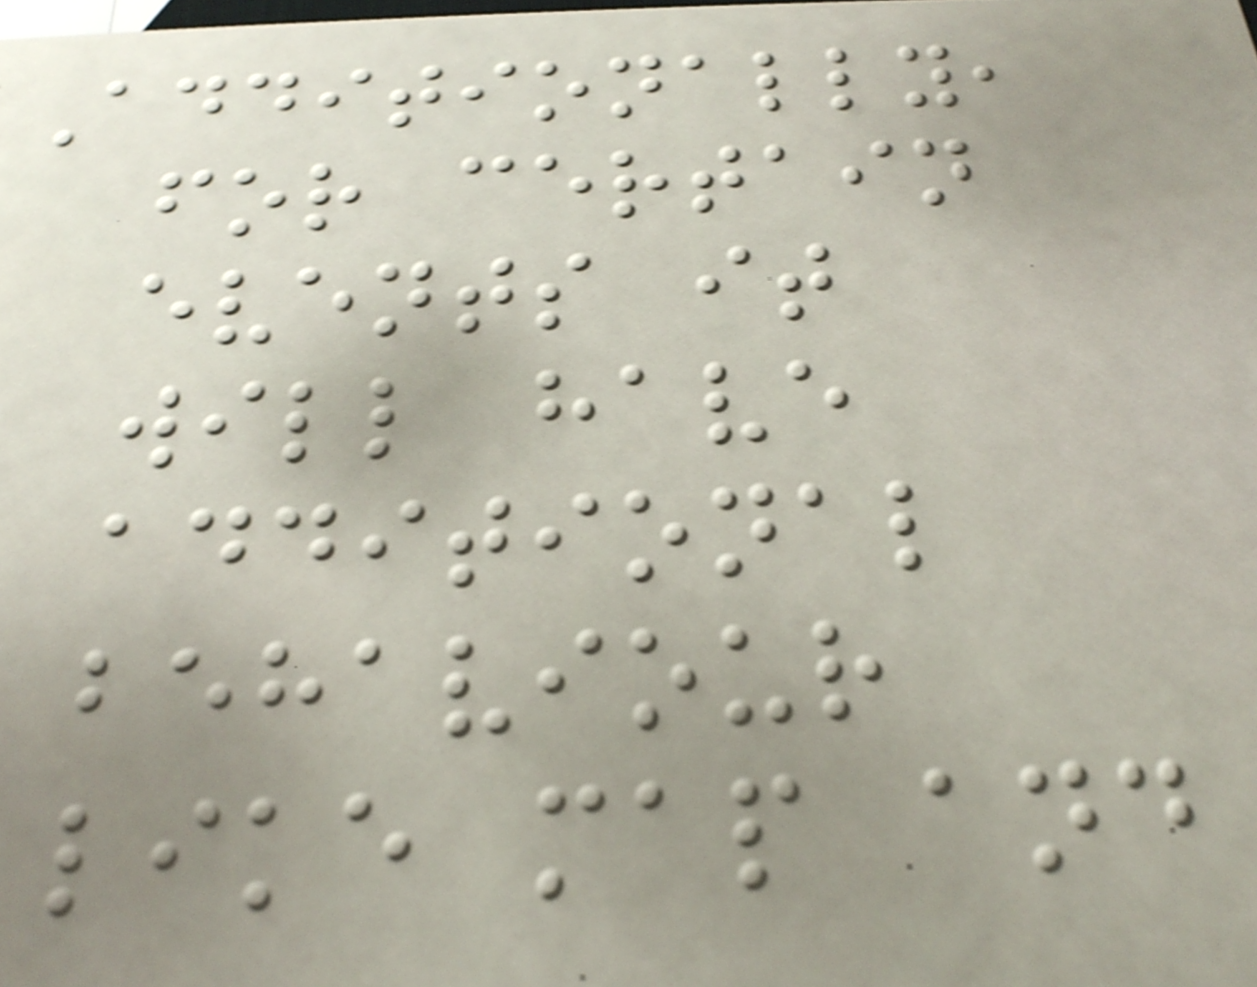Additionally,
for certain
events it
will have
additional
behaviour
like map and
